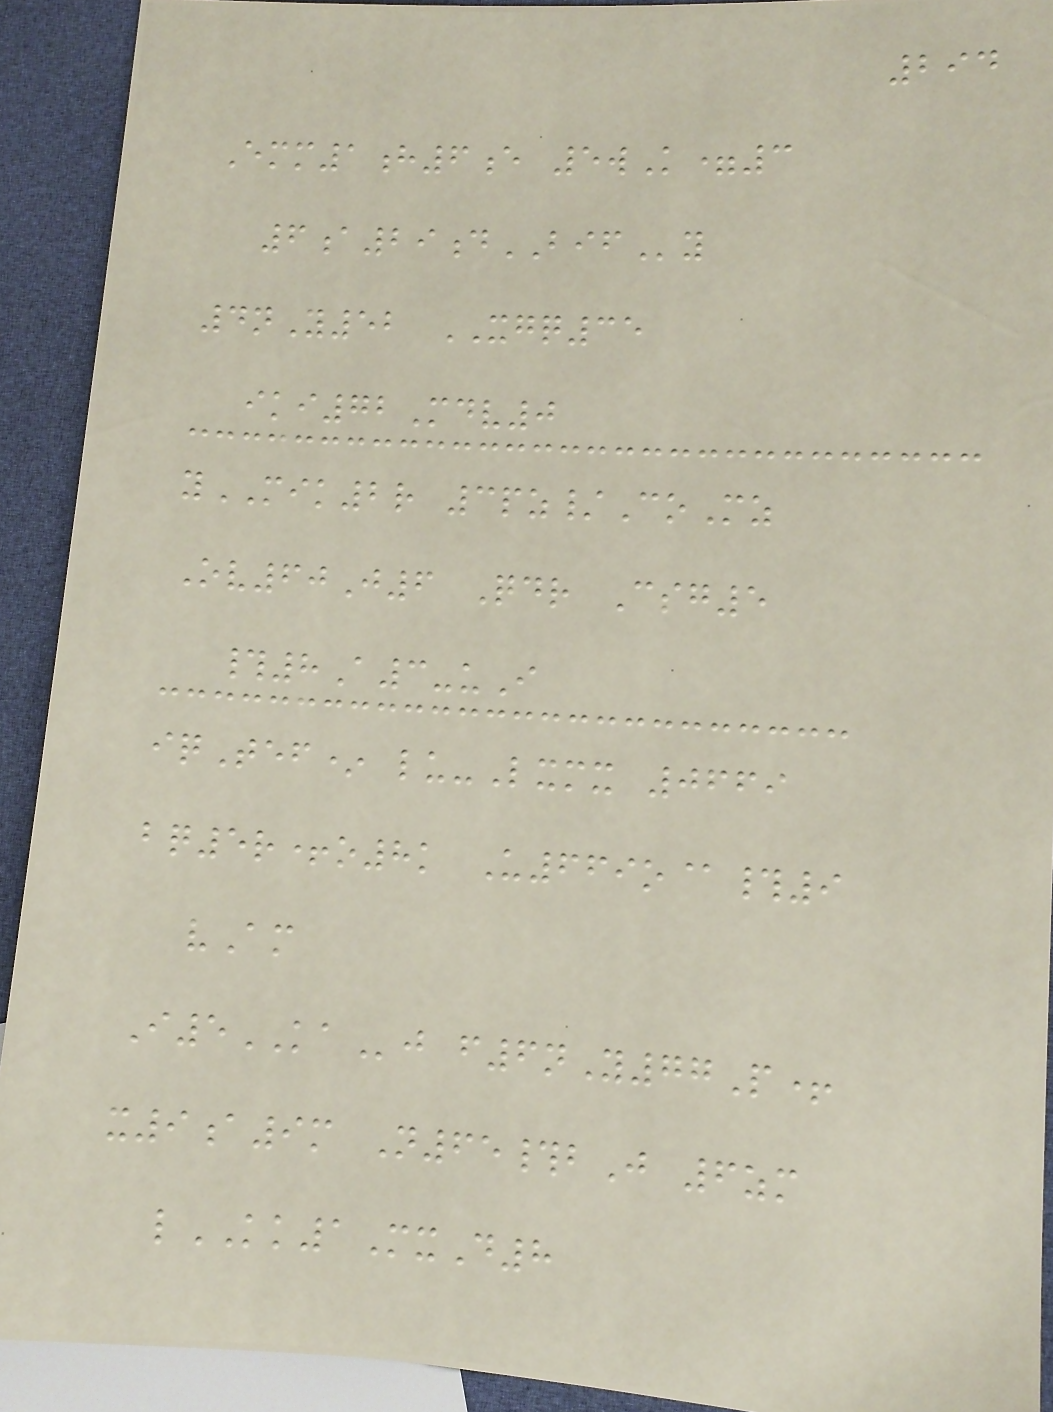294
Emm1h6e 5wK=3
6a29dBIFy
4nY52 XGQ35
iki72Mdv0
yMIK2r 3pz/CoMz
Ov60J6 Qdr Csg5
#8A3-uI
iqTef* lu-Lxmx 0669
bq5r+o8k U669o@#9
vAm
I5KAj f6nY77P+
x9a9m N65#bJ 6zm
lKK1MxD8
